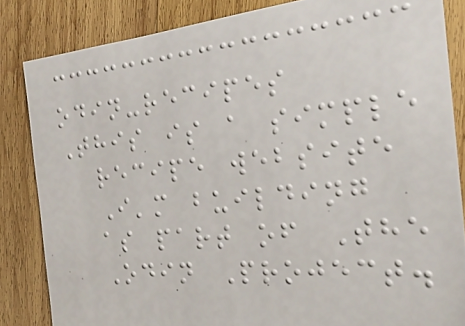odin-recipes
This is a simple
recipe website
I'm building
as part of The
Odin Project.
